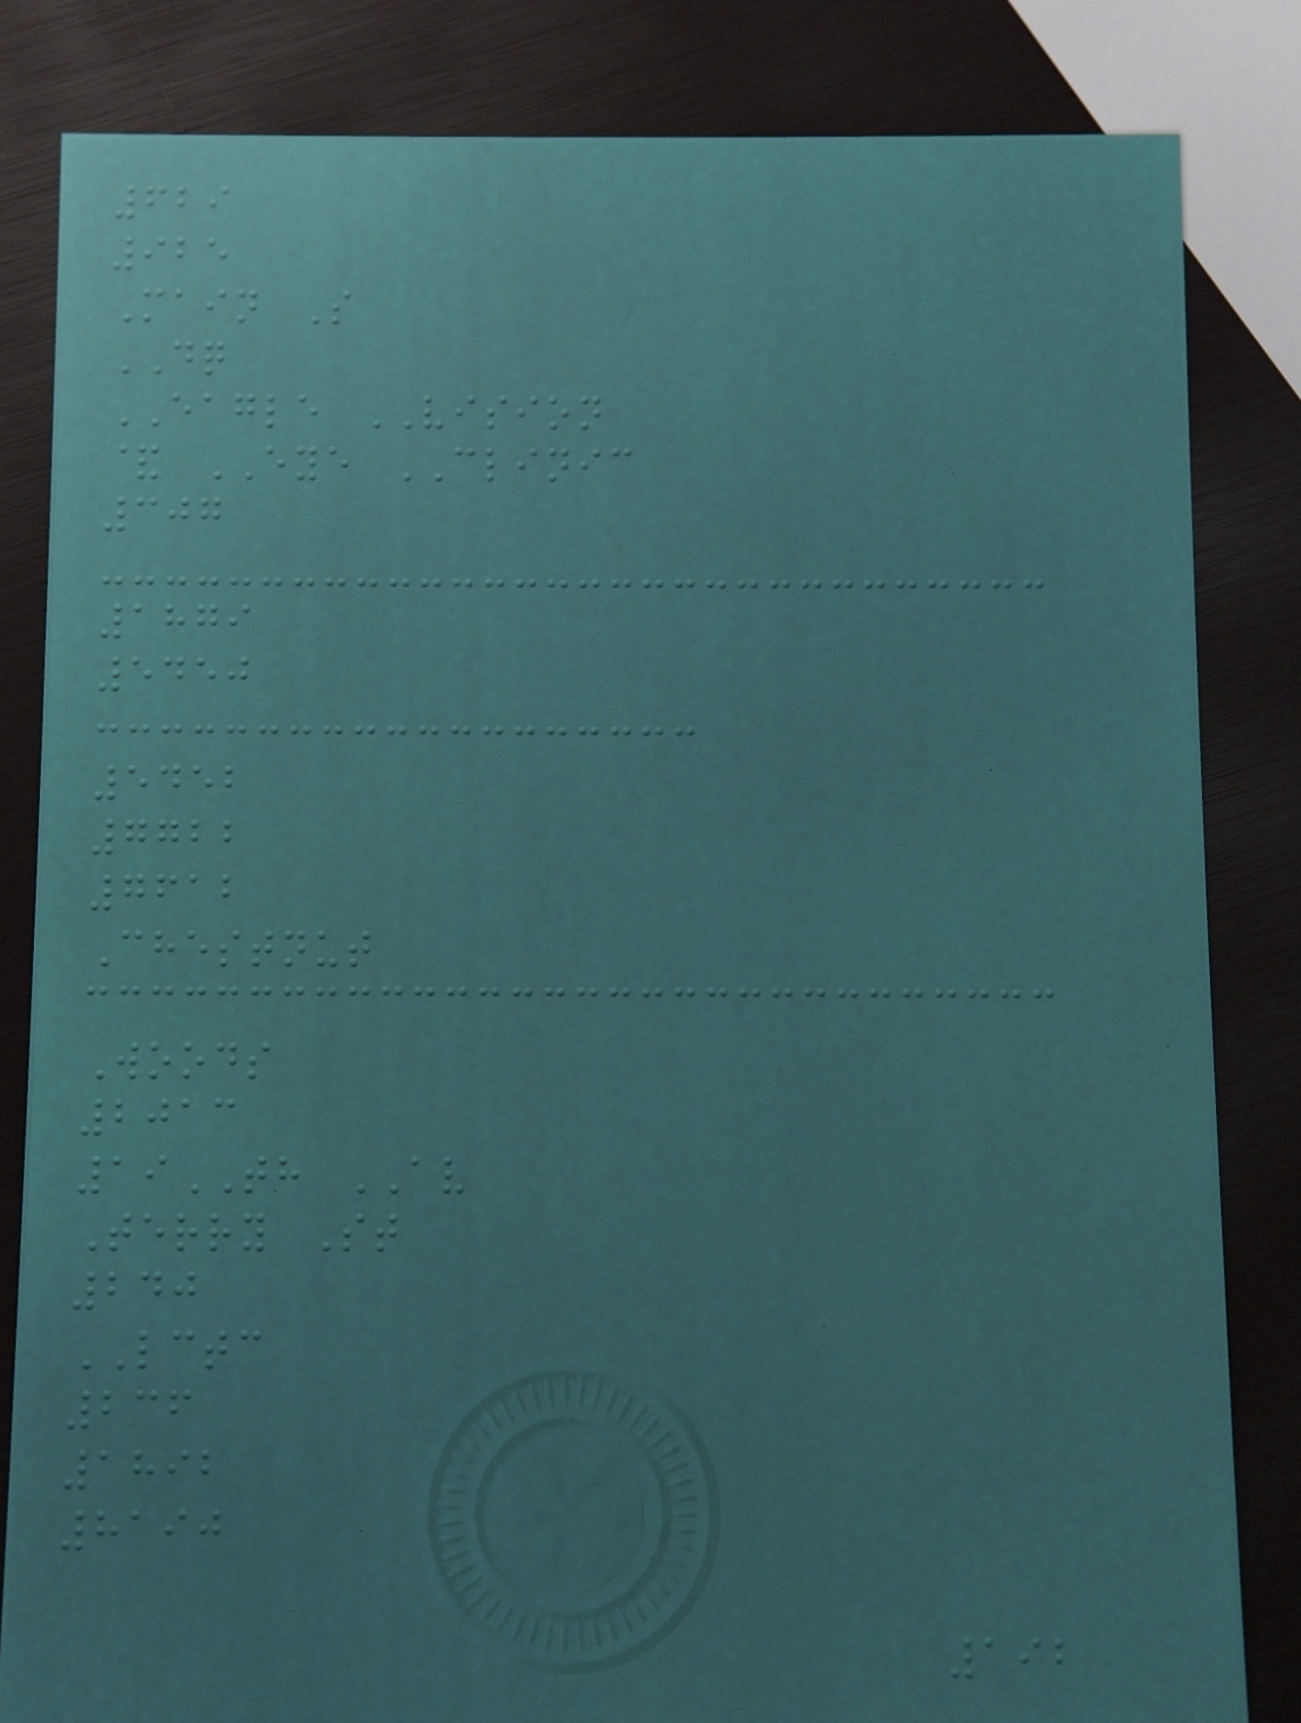629
925
Main S
DQ
EAGLE VISION
& EYE CLINIC
307
1879
5450
5452
7722
7612
Chestnut
Woods
2013
19TH AV
Terry St
240
LCTC
236
1892
8190
192
